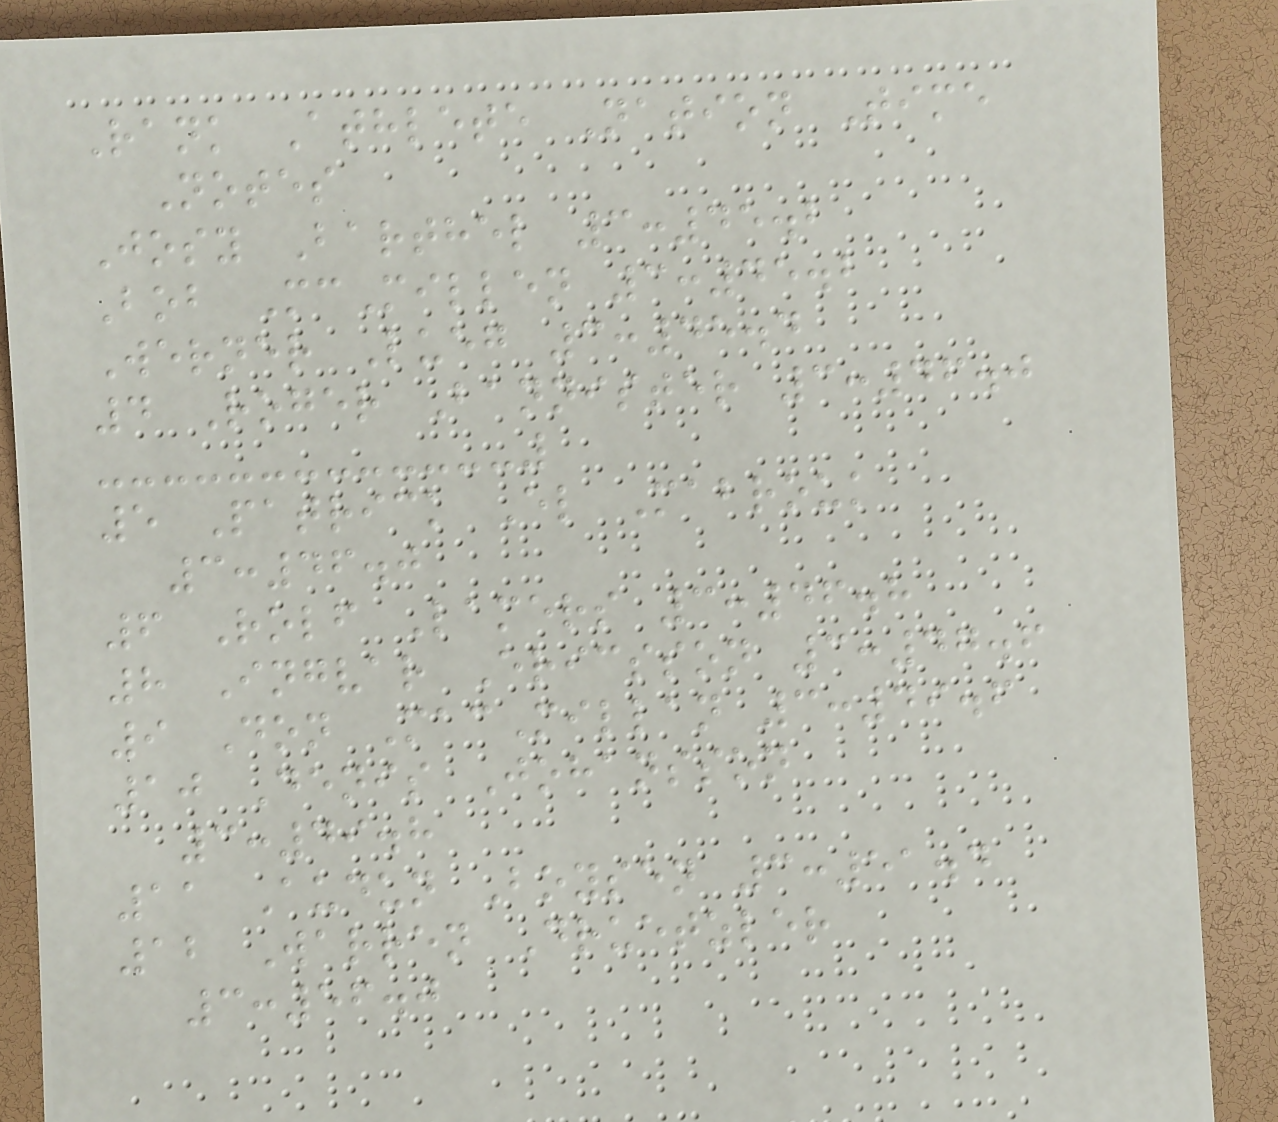Rank Athlete Nation Time
Notes
Josy Barthel 3:45.2
Bob McMillen 3:45.2
Werner Lueg 3:45.4
4 Roger Bannister 3:46.0
5 Patrick El Mabrouk
3:46.0
6 Rolf Lamers 3:46.8
8 Ingvar Ericsson 3:47.6
9 Don MacMillan 3:49.6
10 Denis Johansson
3:49.8
11 Audun Boysen 3:51.4
12 Warren Druetzler
3:56.0
